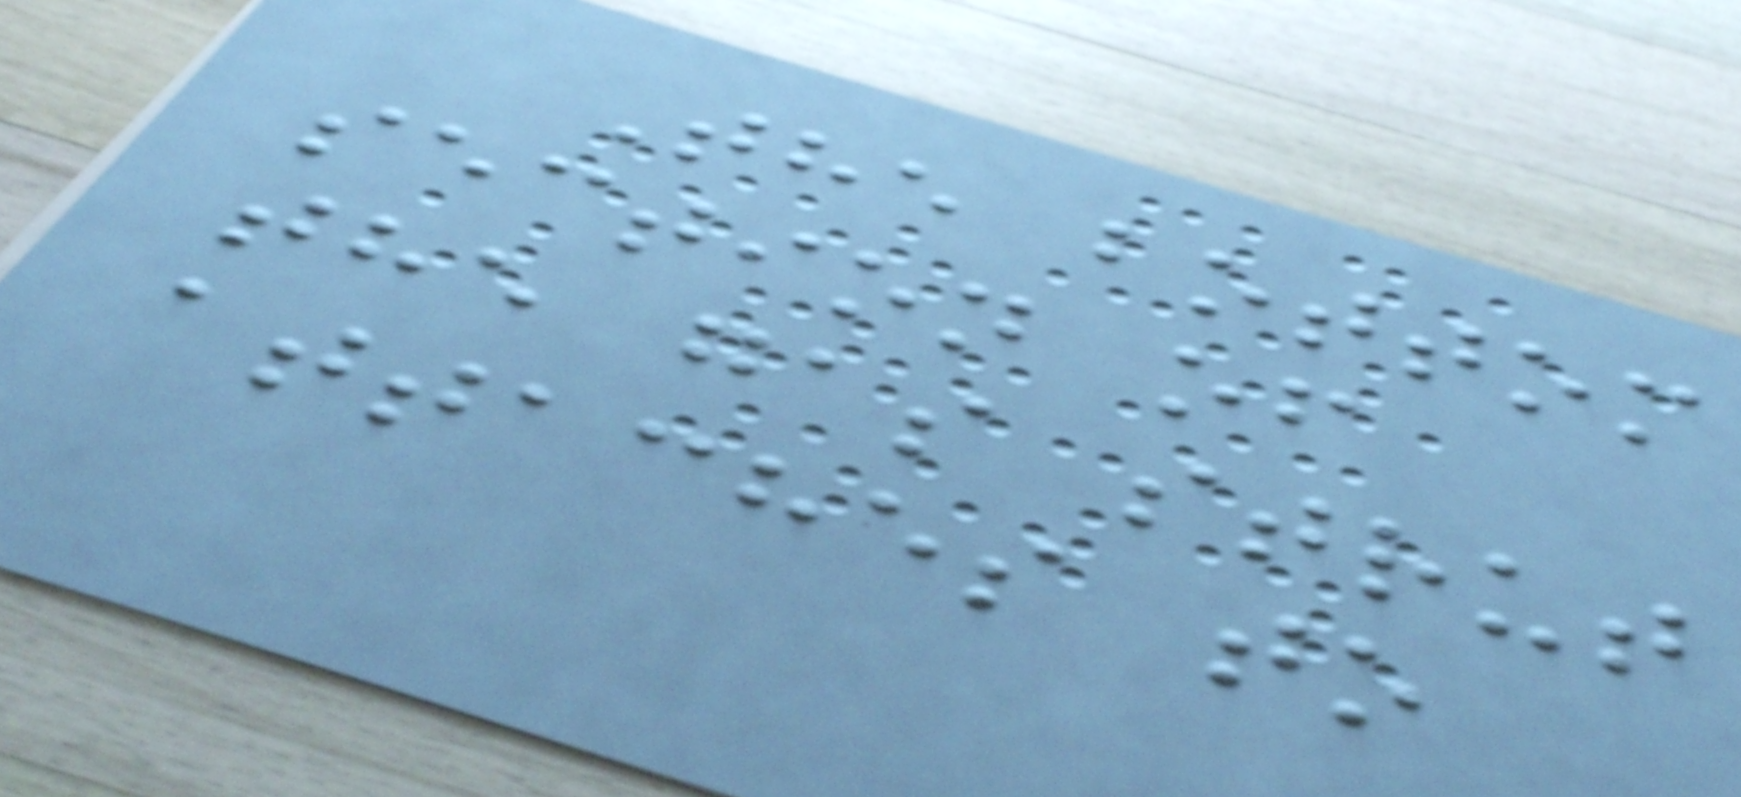The bottom
section of
the gas strut
attaches to
